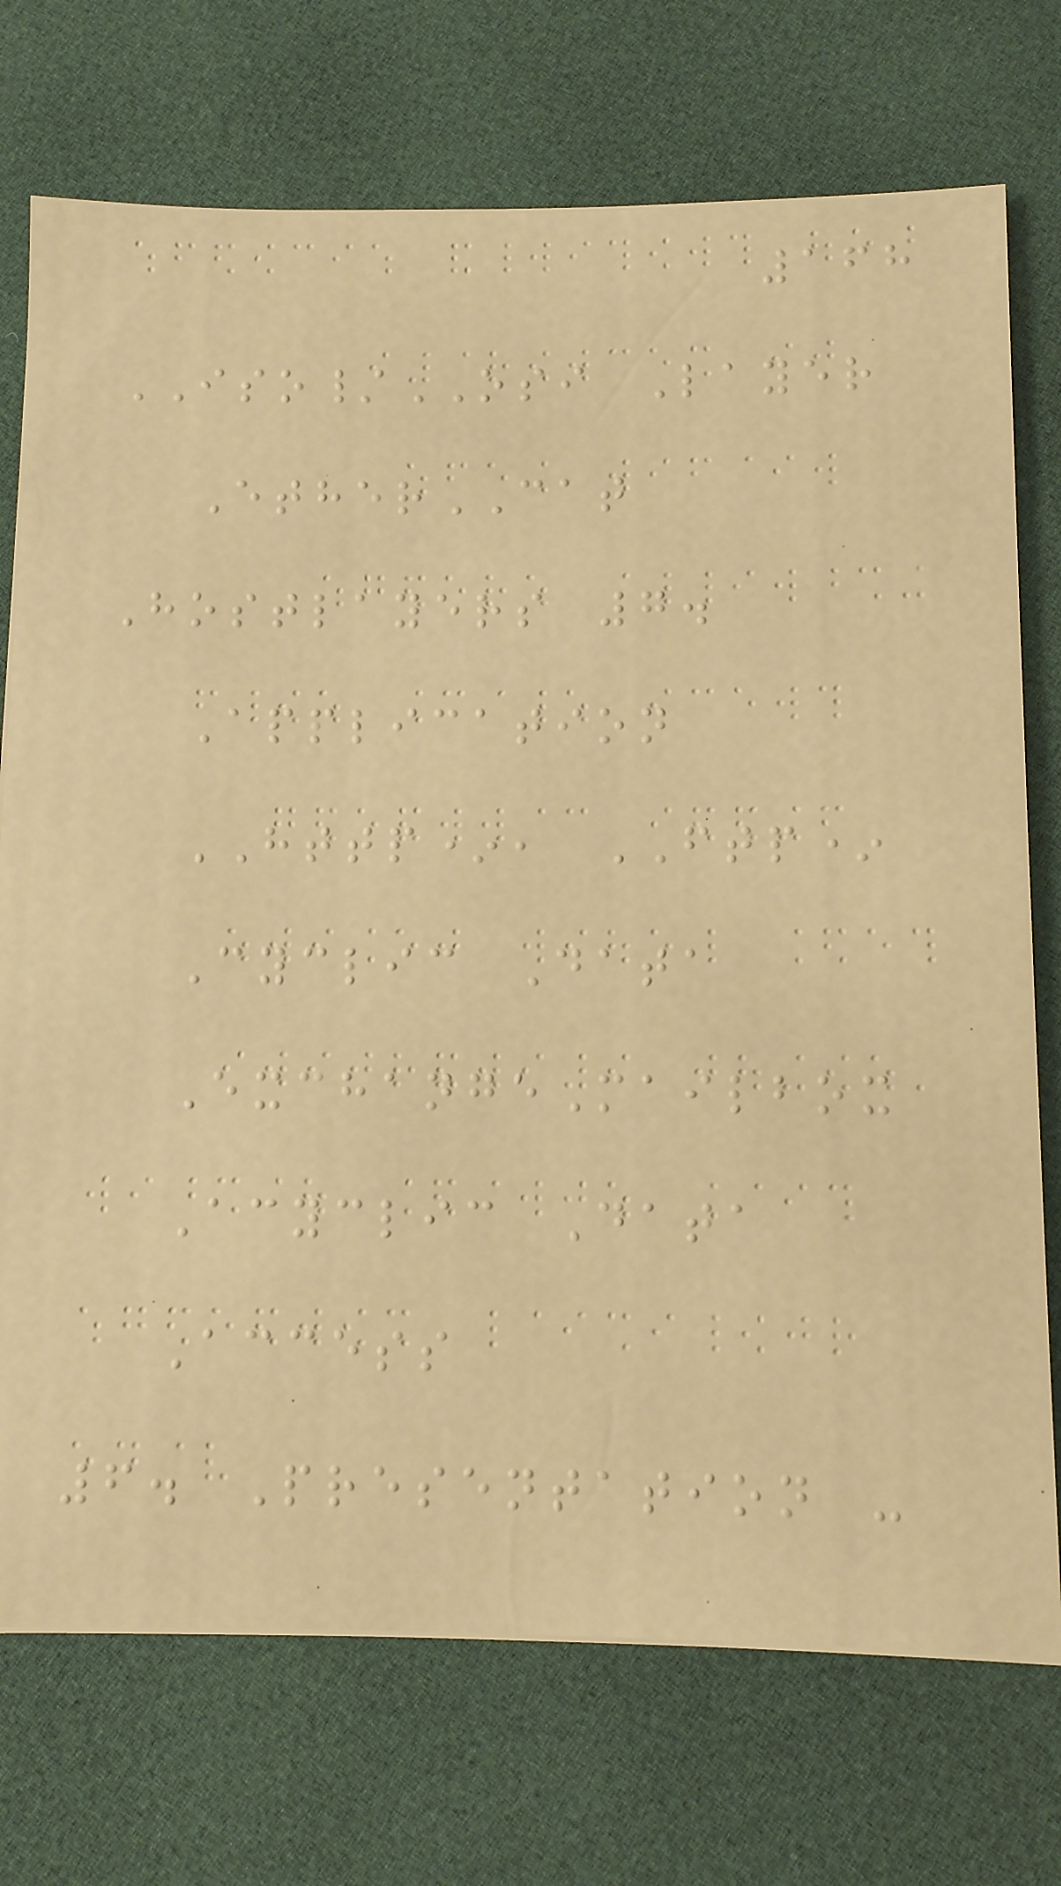168
ISO/OSI Layer
EtherCAT
Hostlayers 7.
Application
HTTP*, FTP*
Cyclic Data
ExchangeMailbox
Acyclic Data
Access
6. Presentation -
